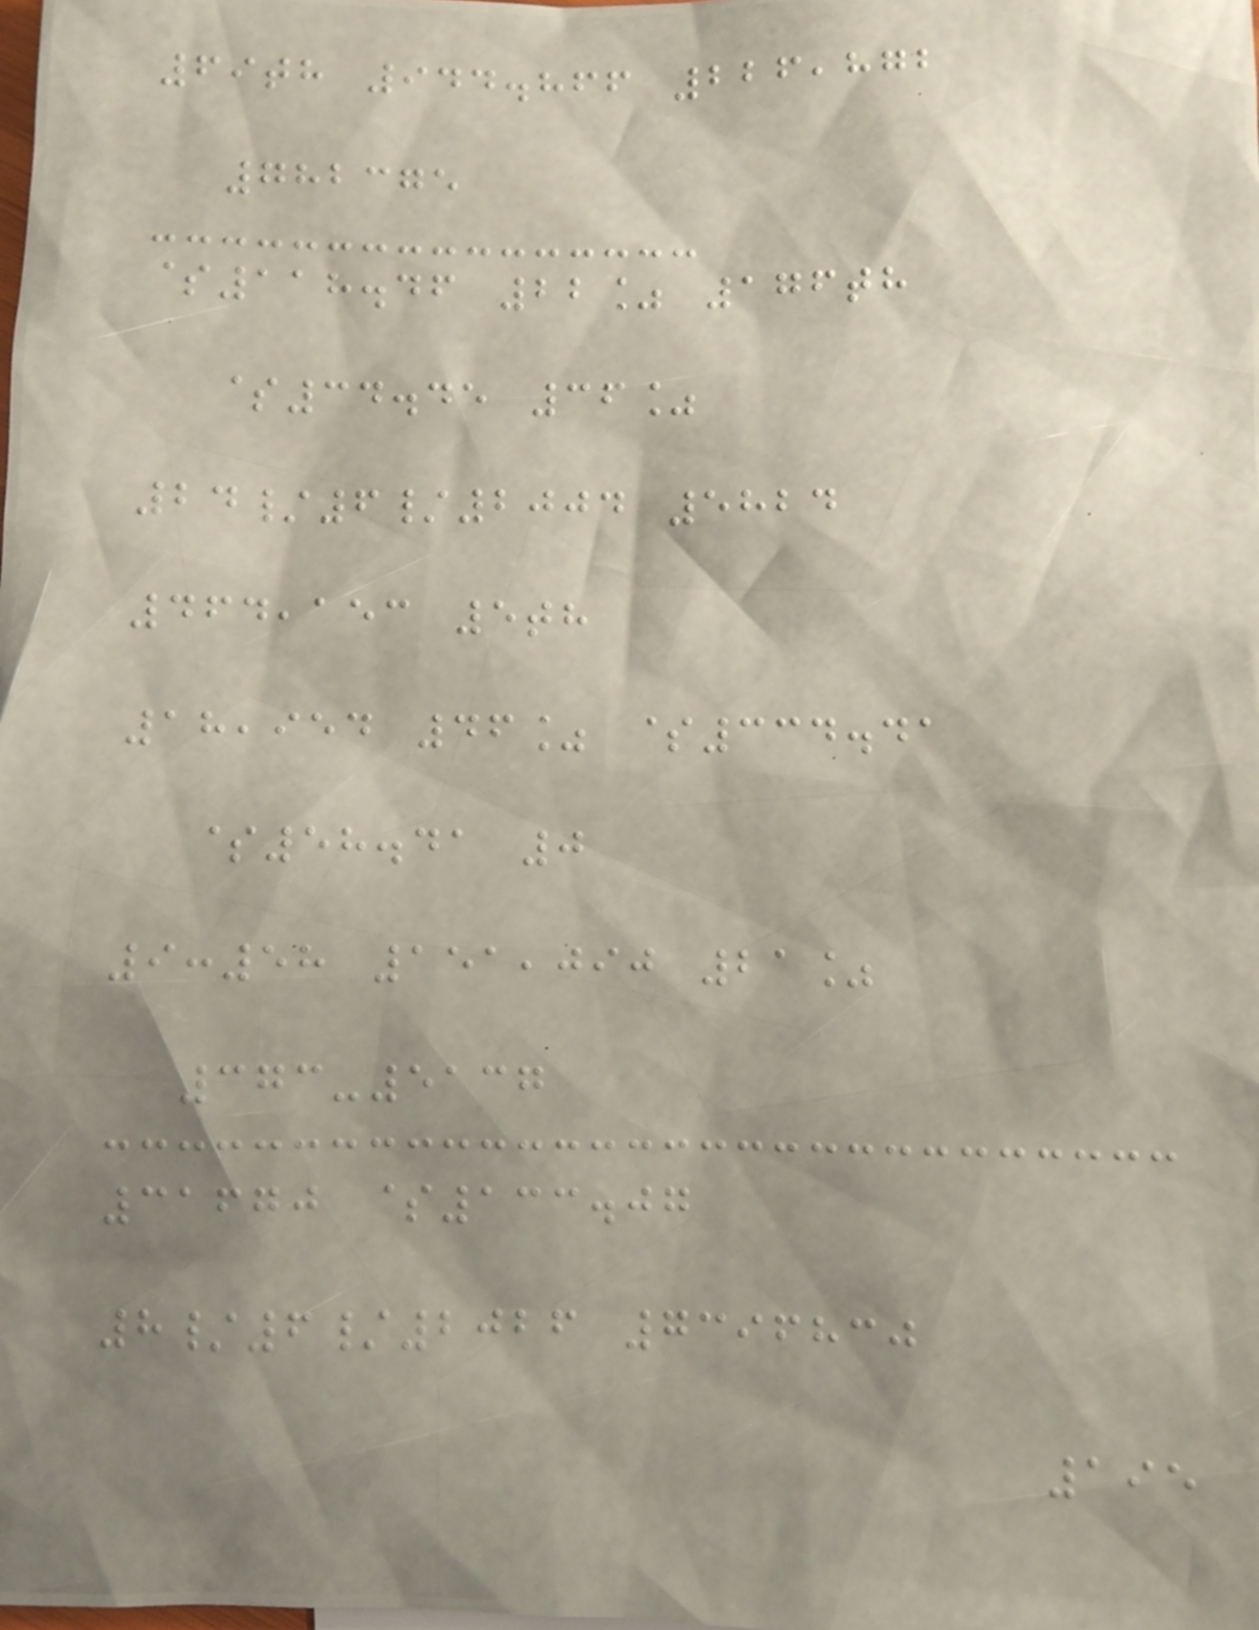69th 944.866 226,872
782375
$118.46 22% 176th
$34.45 36%
24/6/2004 5824
464,153 5th
18,954 46% $334.41
$58.41 0
9:58 151,090 21%
373-5137
31670 $133.07
8/6/2026 7396830
195
